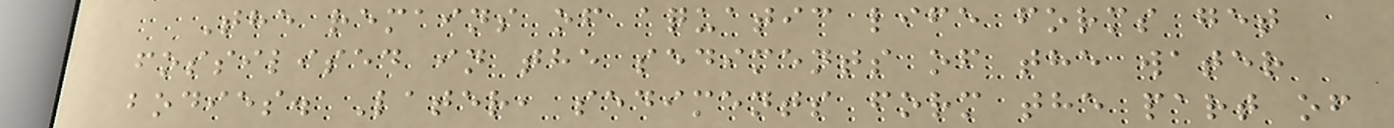The remains of aquatic life forms get
fossilised in the sediments of the water
bodies. Later, sediments form the part of
